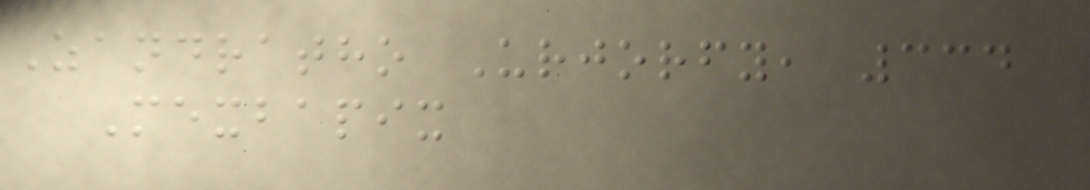Zandratho Urjorfy, 334
Mexbapix
